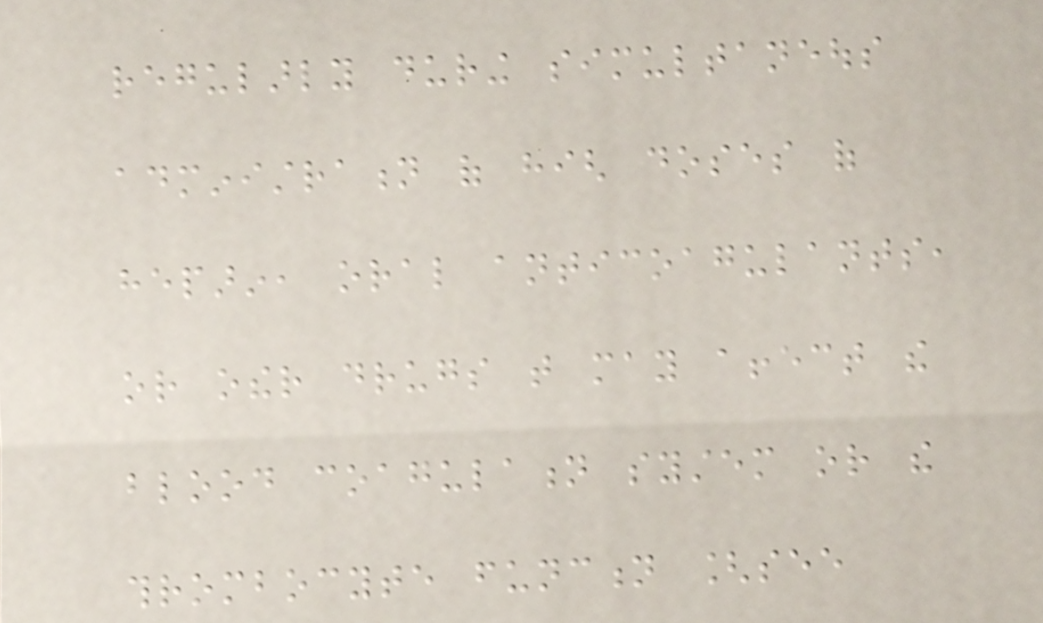regularly during simultaneous
administration of high doses of
heparin, oral anticoagulants,
or other drugs that may affect the
blood coagulation system or the
thrombocyte function [see
